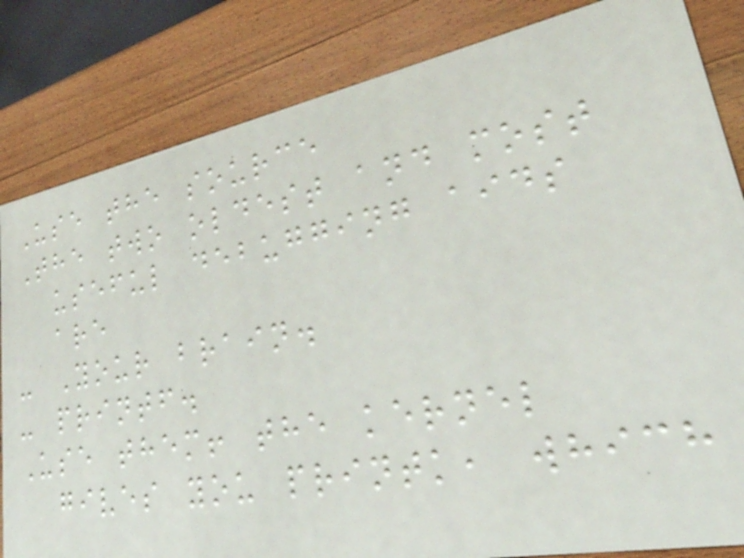Use the source
The two oldest and most
useful debugging aids
are
- Your brain.
- printf.
Use them! the kernel
gives you printk, which
